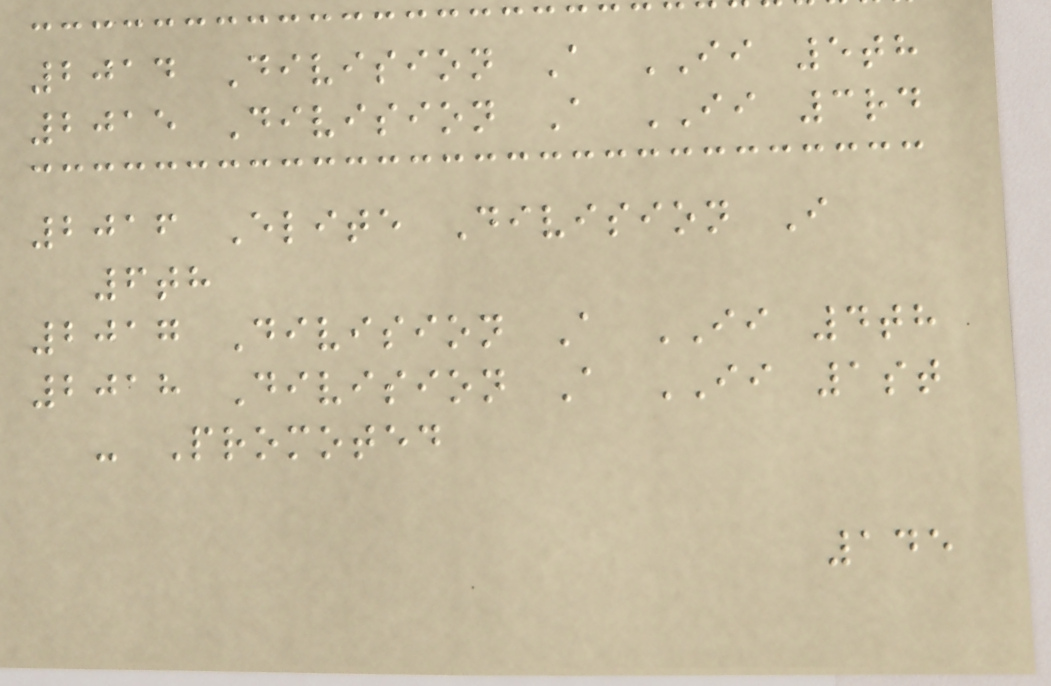2014 Division A II 5th
2015 Division A II 3rd
2016 Elite Division I
6th
2017 Division A II 4th
2018 Division A II 1st
- Promoted
145
